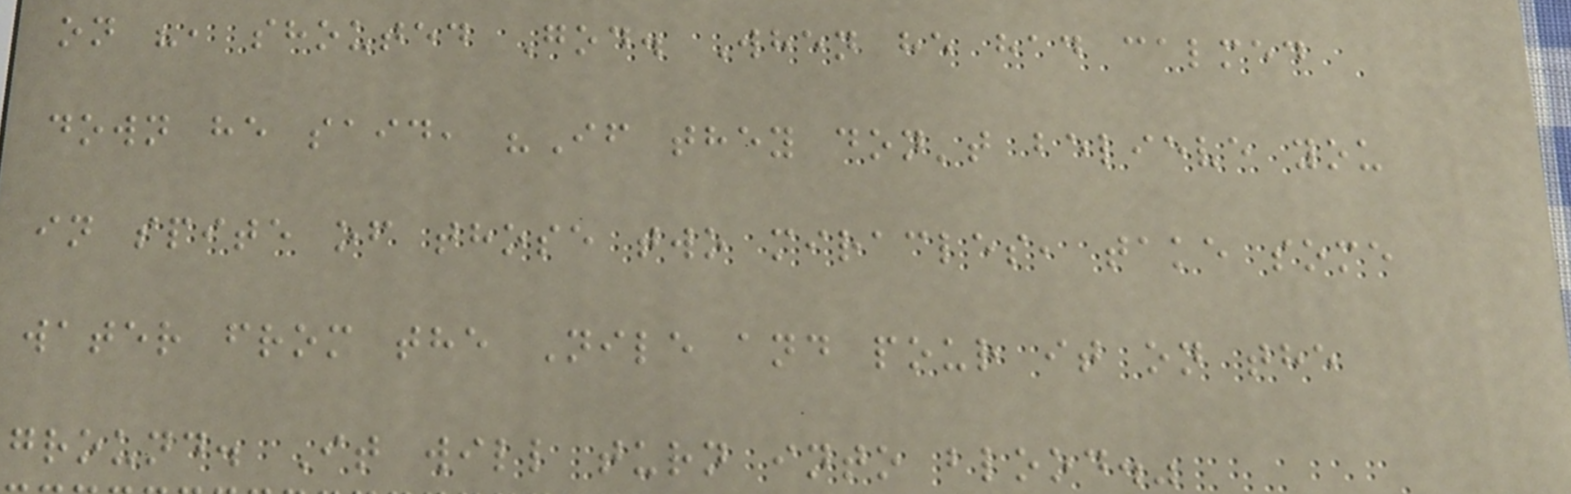on ", shouted God. When he had calmed
down he said, "If they don't believe you
in spite of those two miracles, take some
water from the Nile and pour it on the
ground. It will turn into blood."
